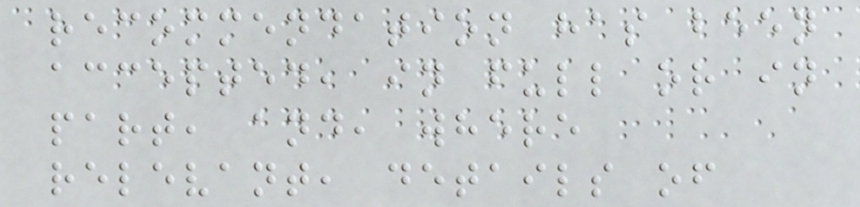recommendation has been
accepted, in full or in
part, and, where
relevant, details of
